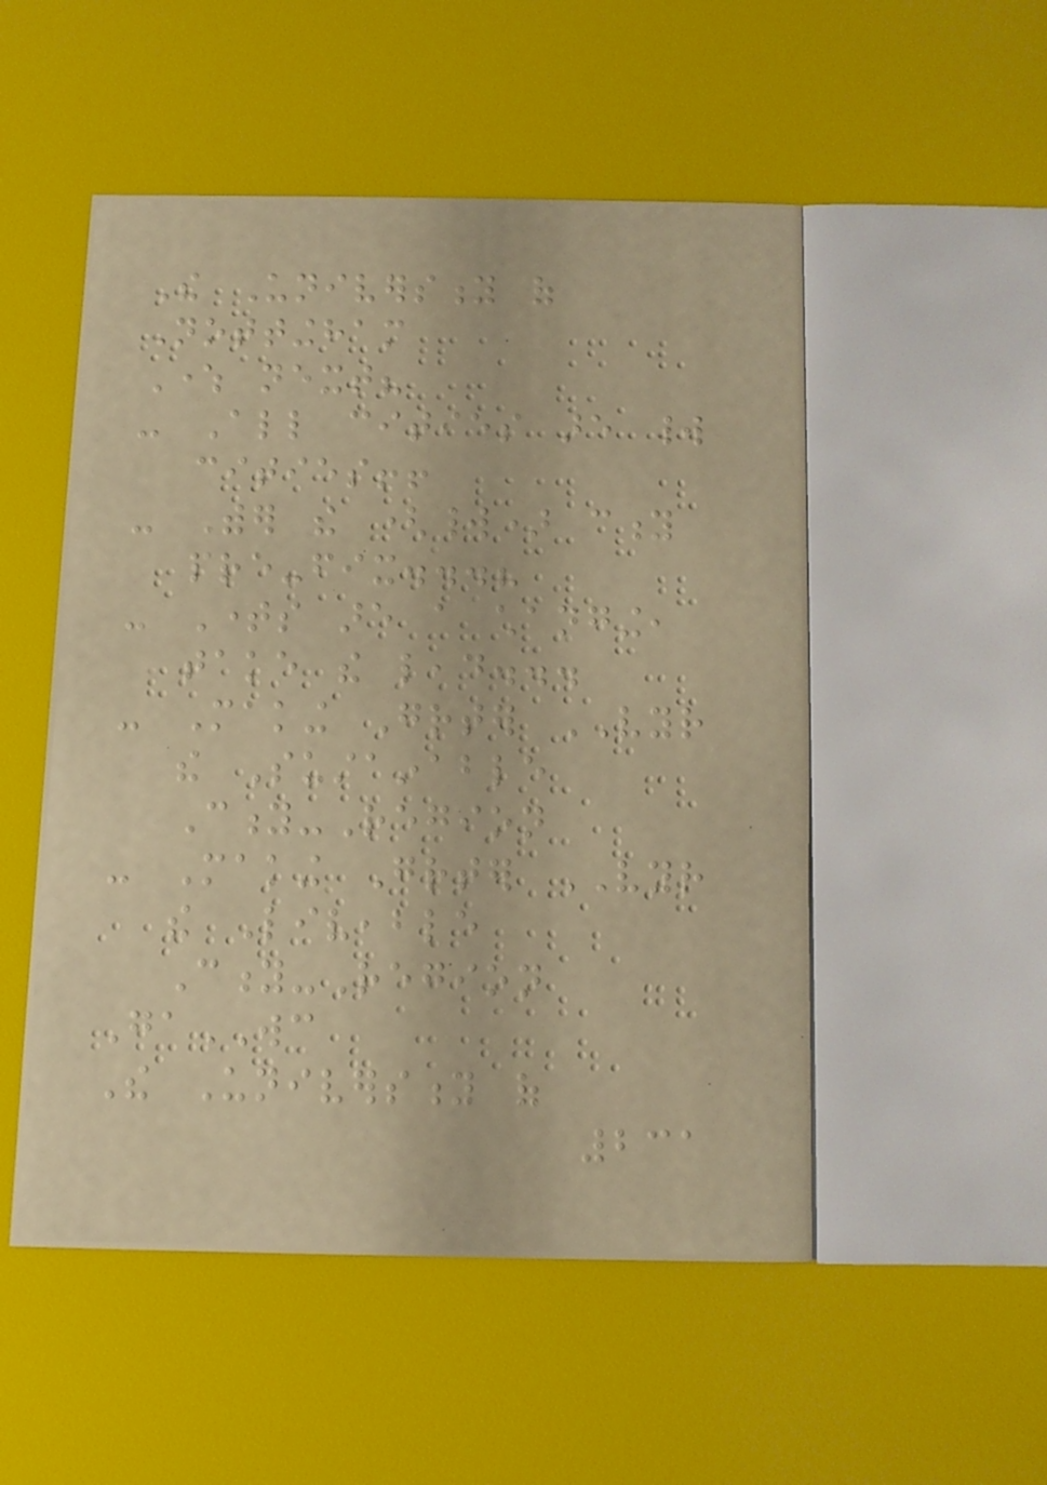The University of
Nottingham
Where next?
- All cities are world
cities!!
- Wither the (world) city
pre-fix...?
- Times are a changing,
take the lead...
- Making Greater VYR
the Sustainable
City-Region
- Making Greater VYR
the Liveable
City-Region
GaWC
The University of
231
